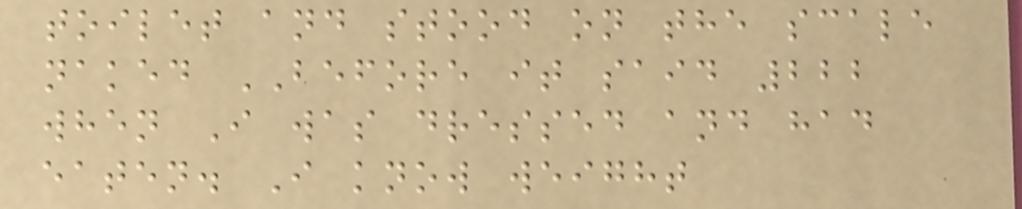toilet and stood on the scale
naked BEFORE it said 222
when I was dressed and had
eaten. I know weight
